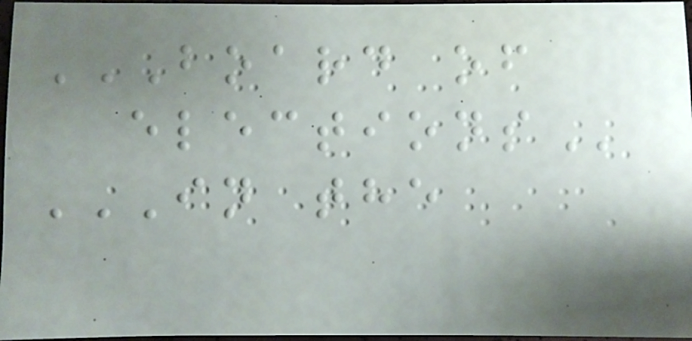BOARD OF
ELECTIONS
IN THE
